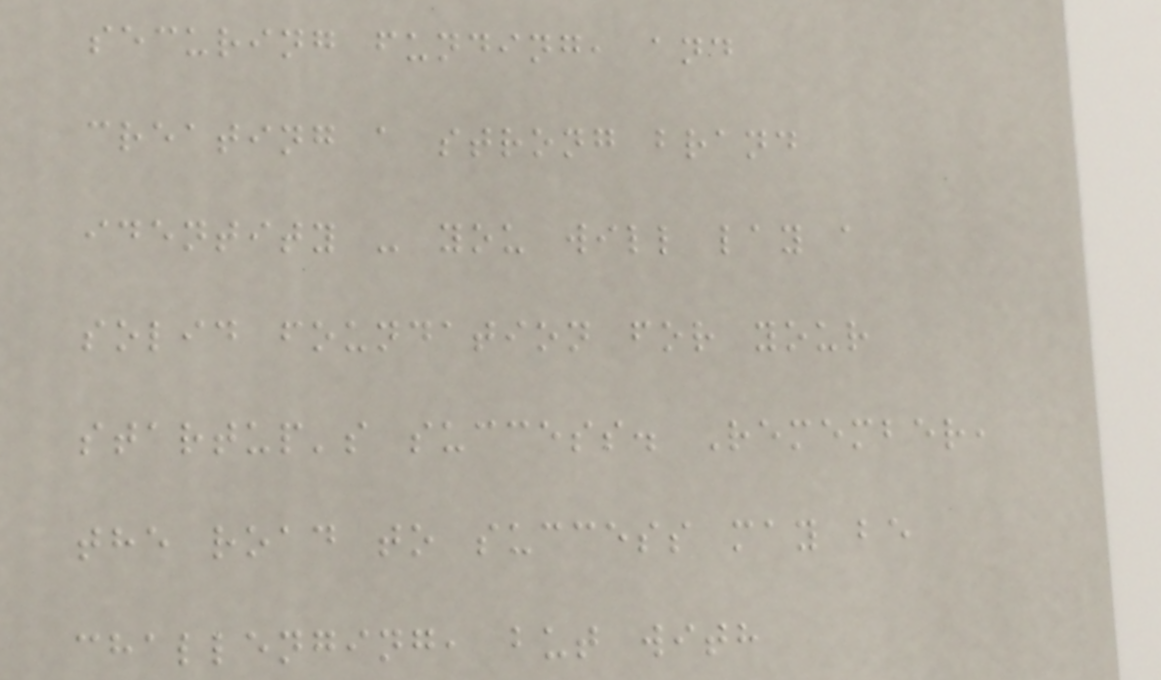securing funding, and
creating a strong brand
identity - you will lay a
solid foundation for your
startup's success. Remember,
the road to success may be
challenging, but with
